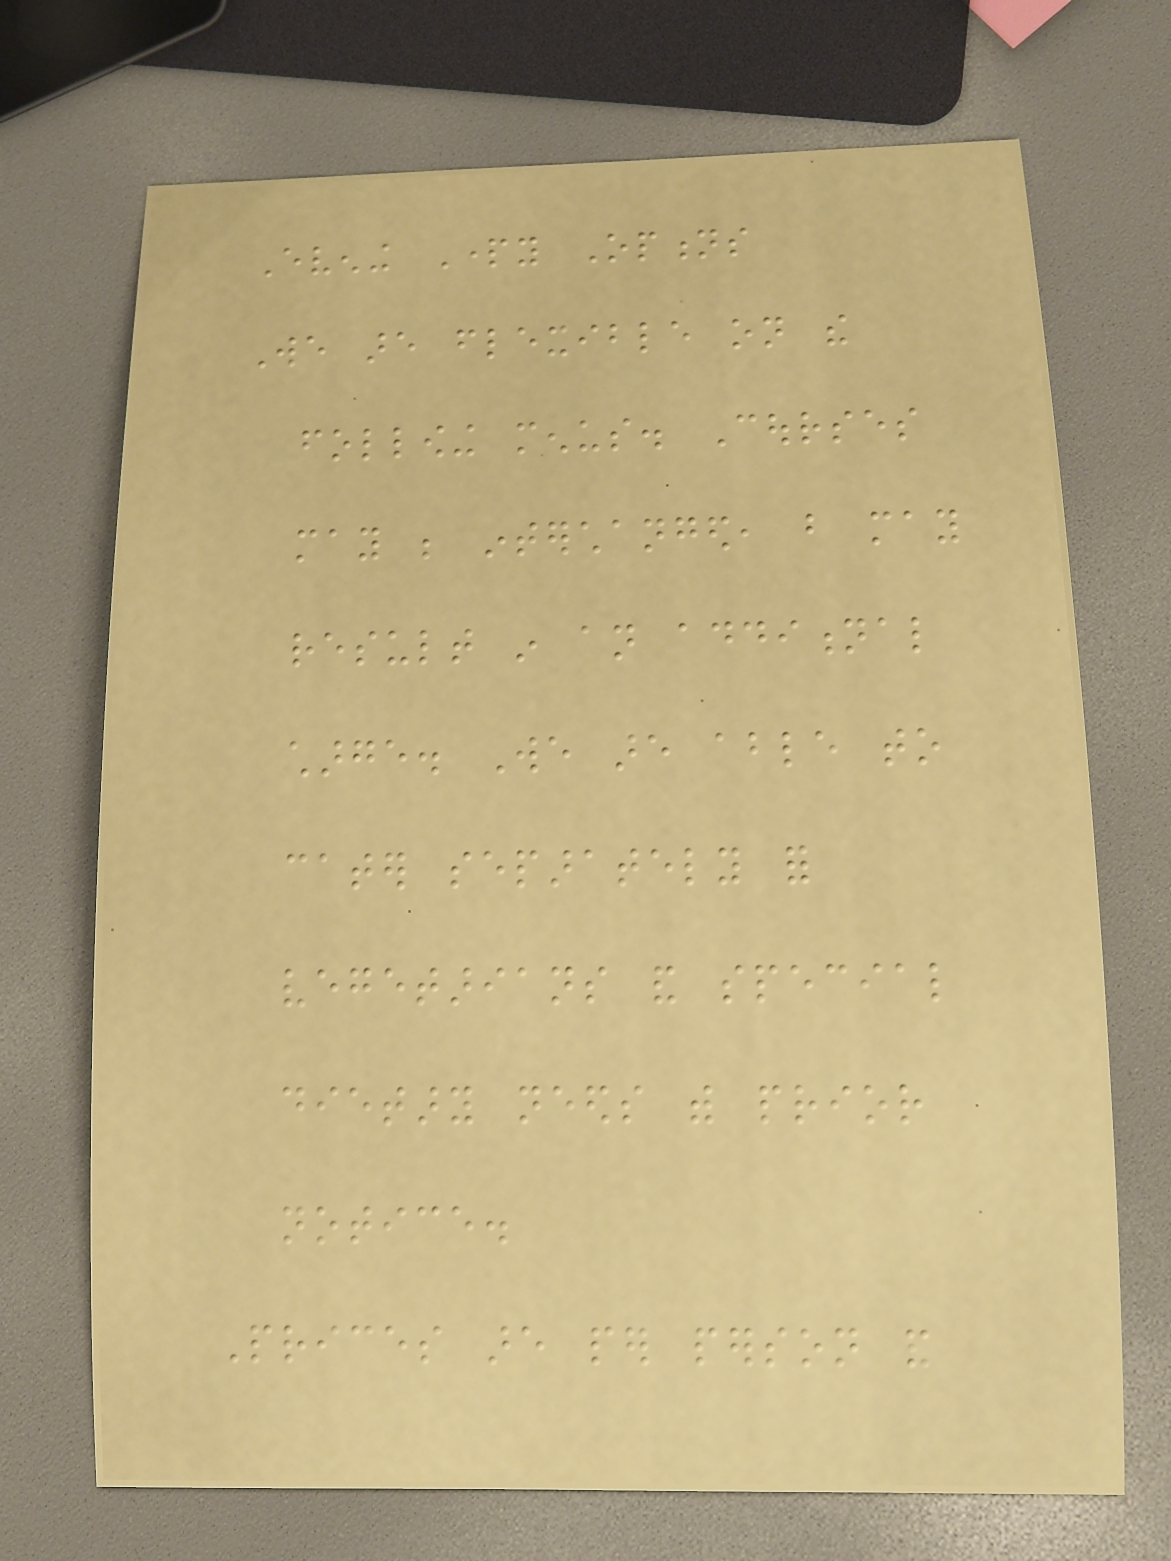Evening Party Options
We are flexible on the
following menus. Courses
may be interchanged, but may
result in an additional
charge. We are able to
cater separately for
vegetarians and special
dietary needs with prior
notice.
Prices are per person and
